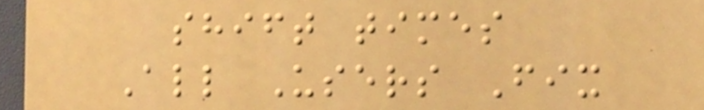shift times
All Users Fix
